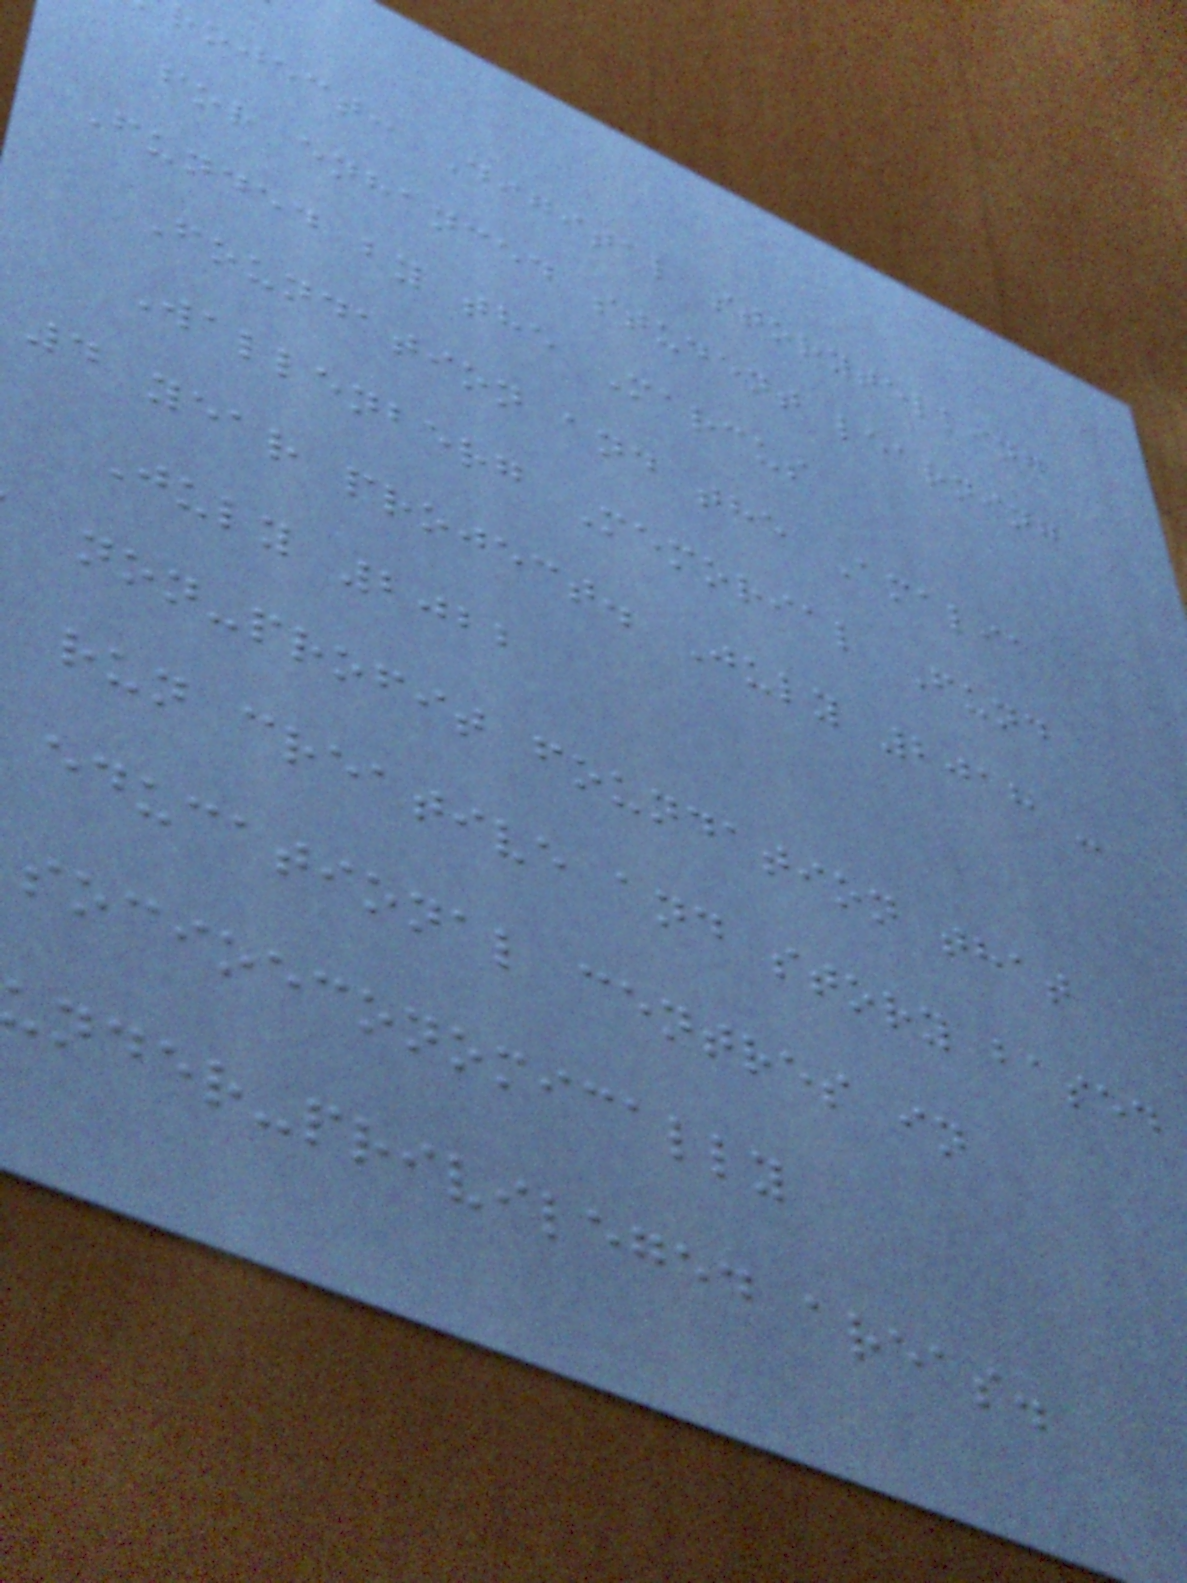roject: Digital storytelling
for enhanced student learning
Funded by the Marcus
Foundation and the Amalia
Wallenberg Memorial Fund
4 year project. July 2018 -
July 2022
non-profit foundation that
run creative and story based
educational centres in
socioeconomically
nder-privileged areas.
